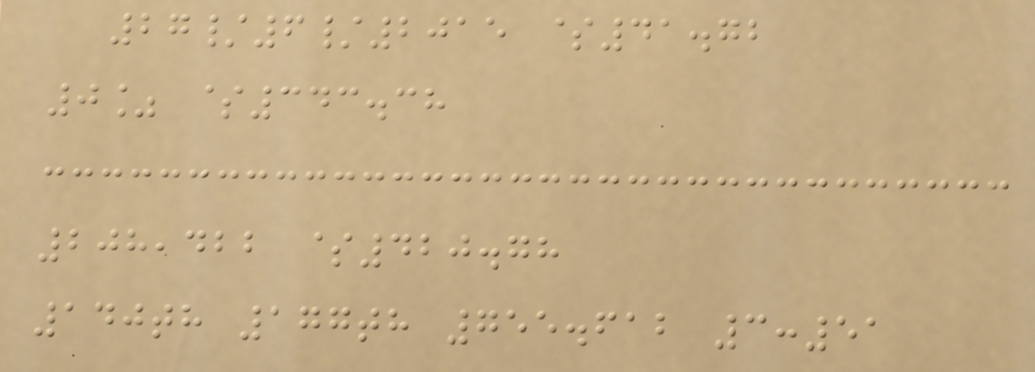27/6/2015 $41.72
0% $343.38
208,422 $420.78
140th 177th 755.612 3:51
